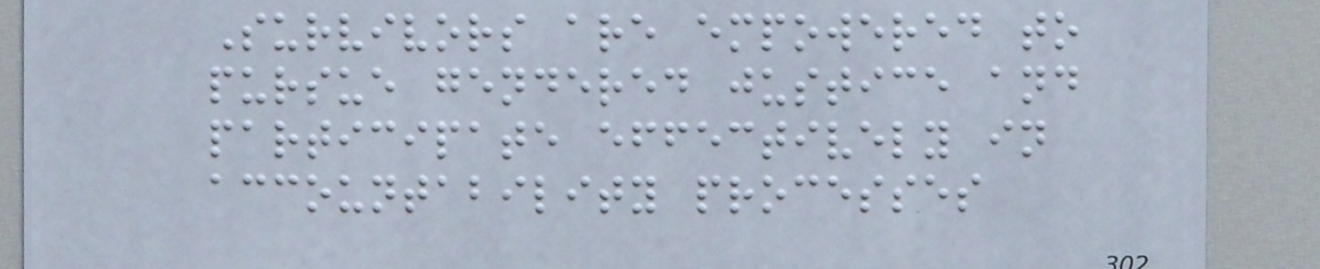Survivors are empowered to
pursue gendered justice and
participate effectively in
accountability processes
